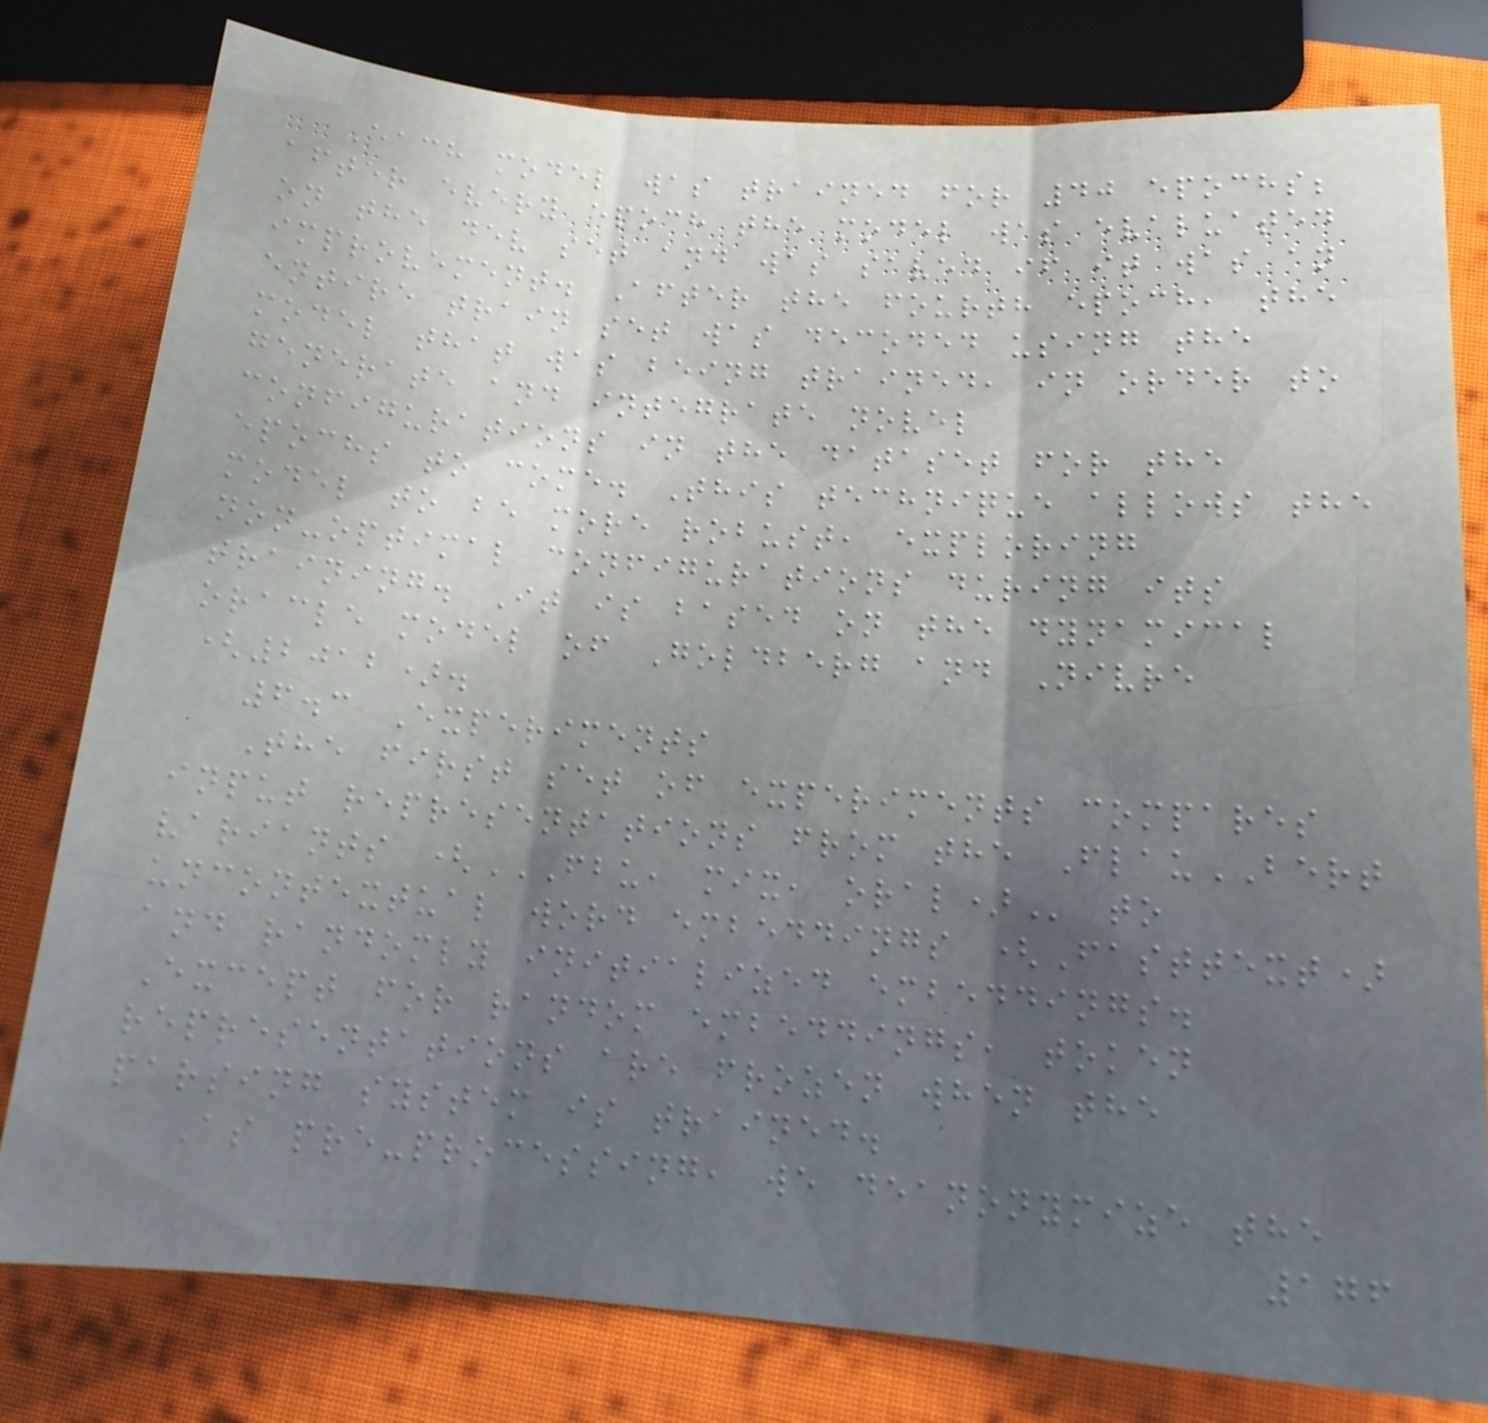Each model was trained for 40 epochs;
after every epoch the model was evaluated
on the dev set and was saved if it was an
improvement. After the fourth epoch, the
entire train set was decoded using the
model that was being trained, in order to
generate and integrate novel
configurations in the dataset for the
epochs to come. This technique allows the
model to be more robust, exploring
non-optimal configurations during its
training. It is based on the dynamical
oracle model of Goldberg and Nivre
(2012).
6.3 Experiments
The first set of experiments compares
input representations from the FlauBERT
variants (FBU, MIX, ORAL) to
uncontextual word embeddings (Fasttext)
and randomly initialized embeddings.
Except for random embeddings, token
representations are frozen when the
parsing system is trained.
As pre-processing, we deanonymize the
176
